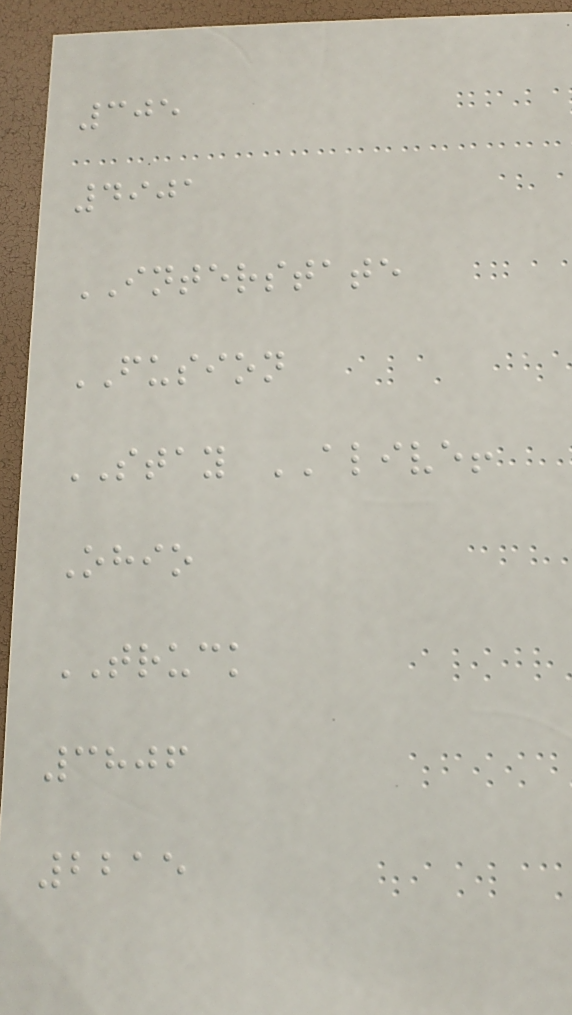305
4901
INTERSTATE
FUSION
STAY ALIVE!
Ohio
TRUCK
3806
2215
